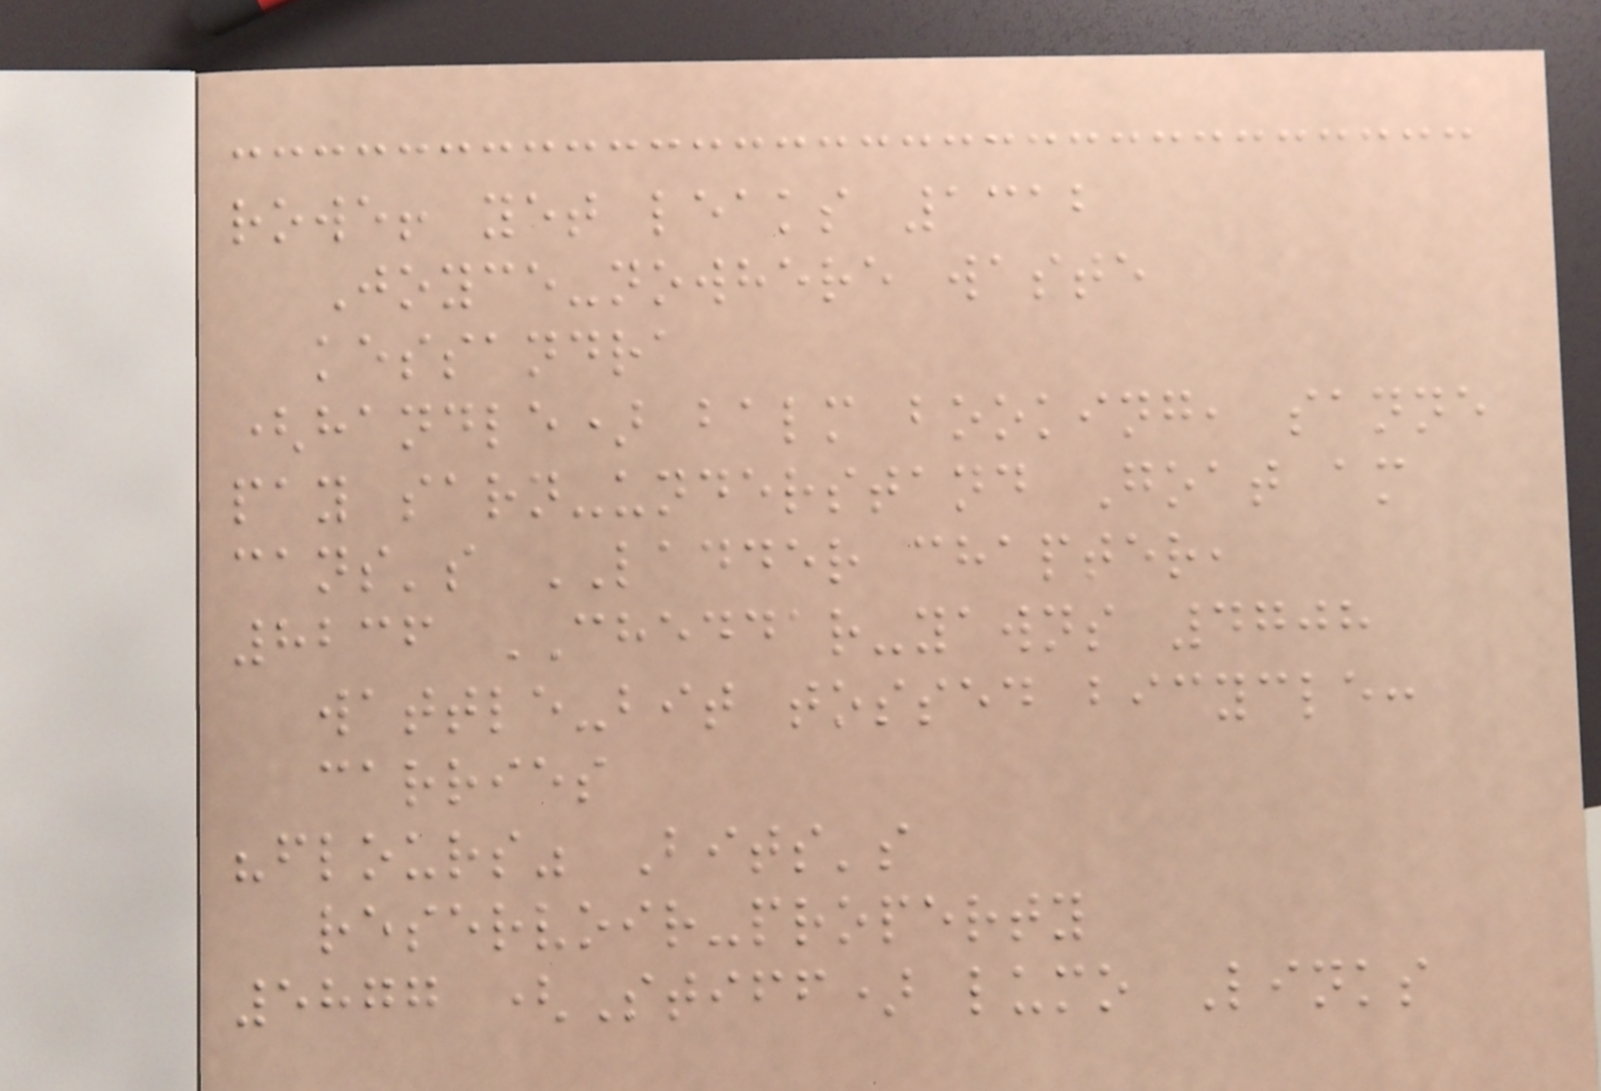rowe! yet leaks 1312
Joyce-nowhere waste
kessandra
(handle) balm booking, sanne
pay sarn-understand Goat am
cans's LADDER chapter,
8236 CHEDDAR-yawns 4708
wattle-bit tossed bicycle:
carries
"flours" Bits's
reservoir-property
5877 (Stiff) lumo Links
